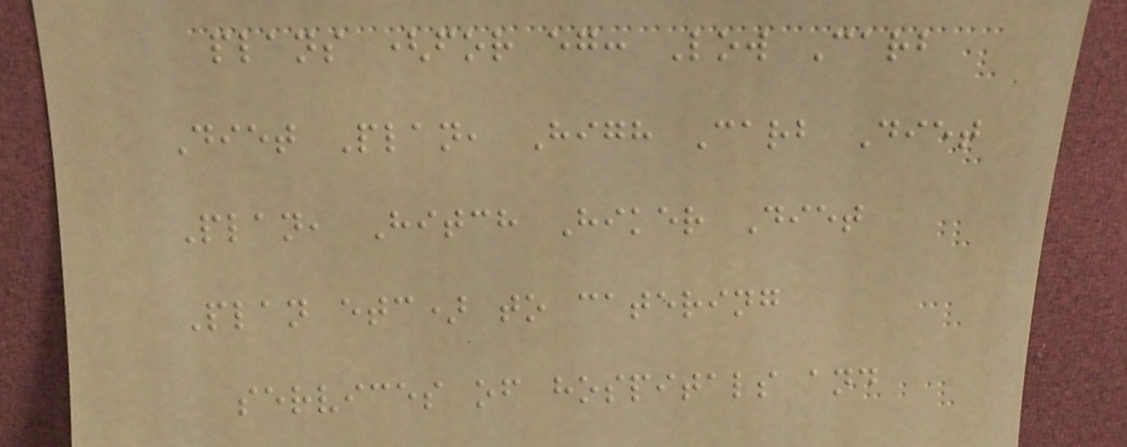plans (for eg: Low Carb
Diet Plan, High Carb Diet
Plan, Hitch Hiker Diet
Plan etc) to catering
services of hospitals and
